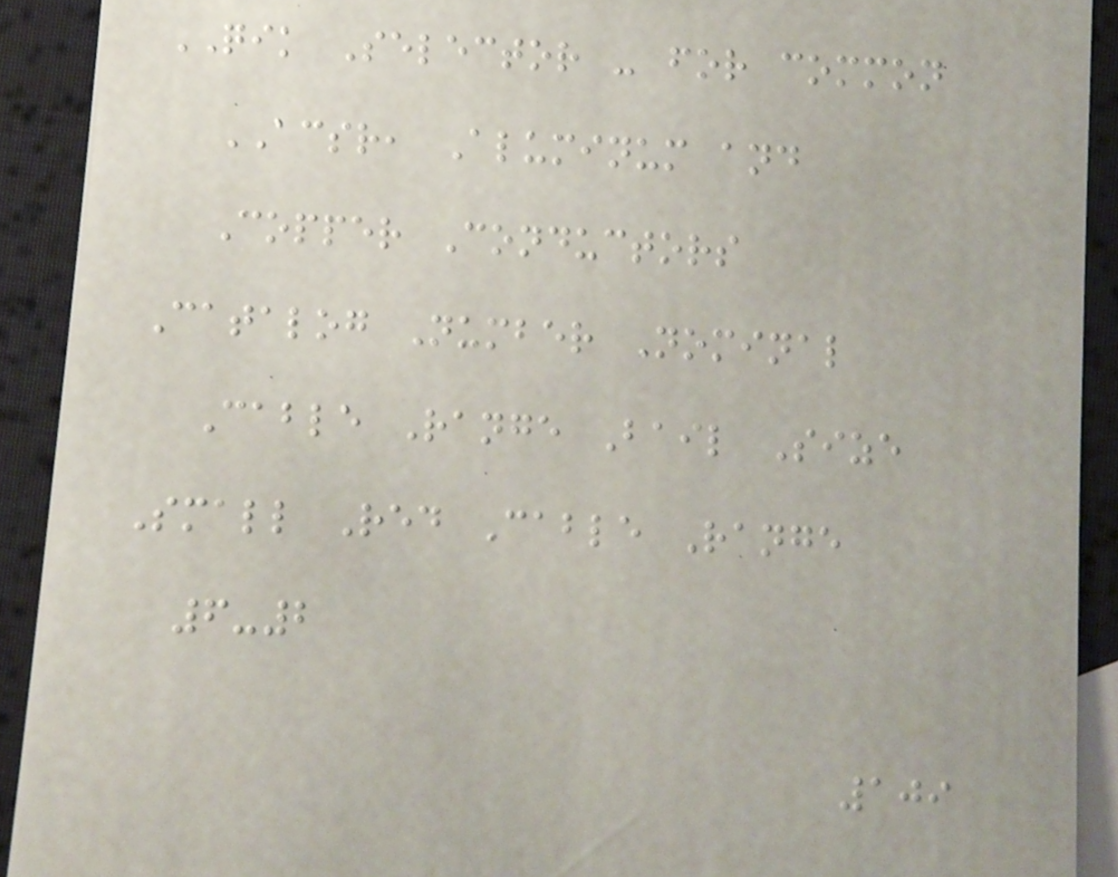QIK Selector - for common
ACSR, Aluminum and
Copper Conductors
Catalog Number Nominal
Cable Range Bail Size
Small Red Cable Range
6-2
109
